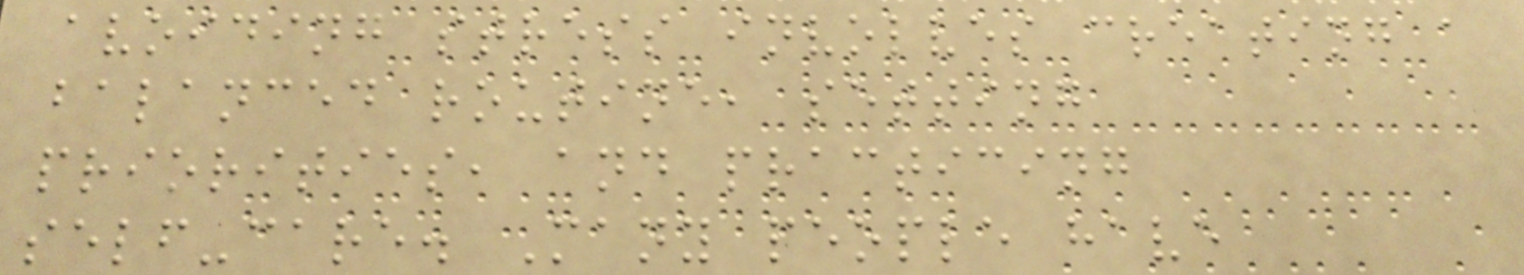avoiding stress involves creating a
balanced routine, setting
priorities, and practicing
self-care. Many people have
